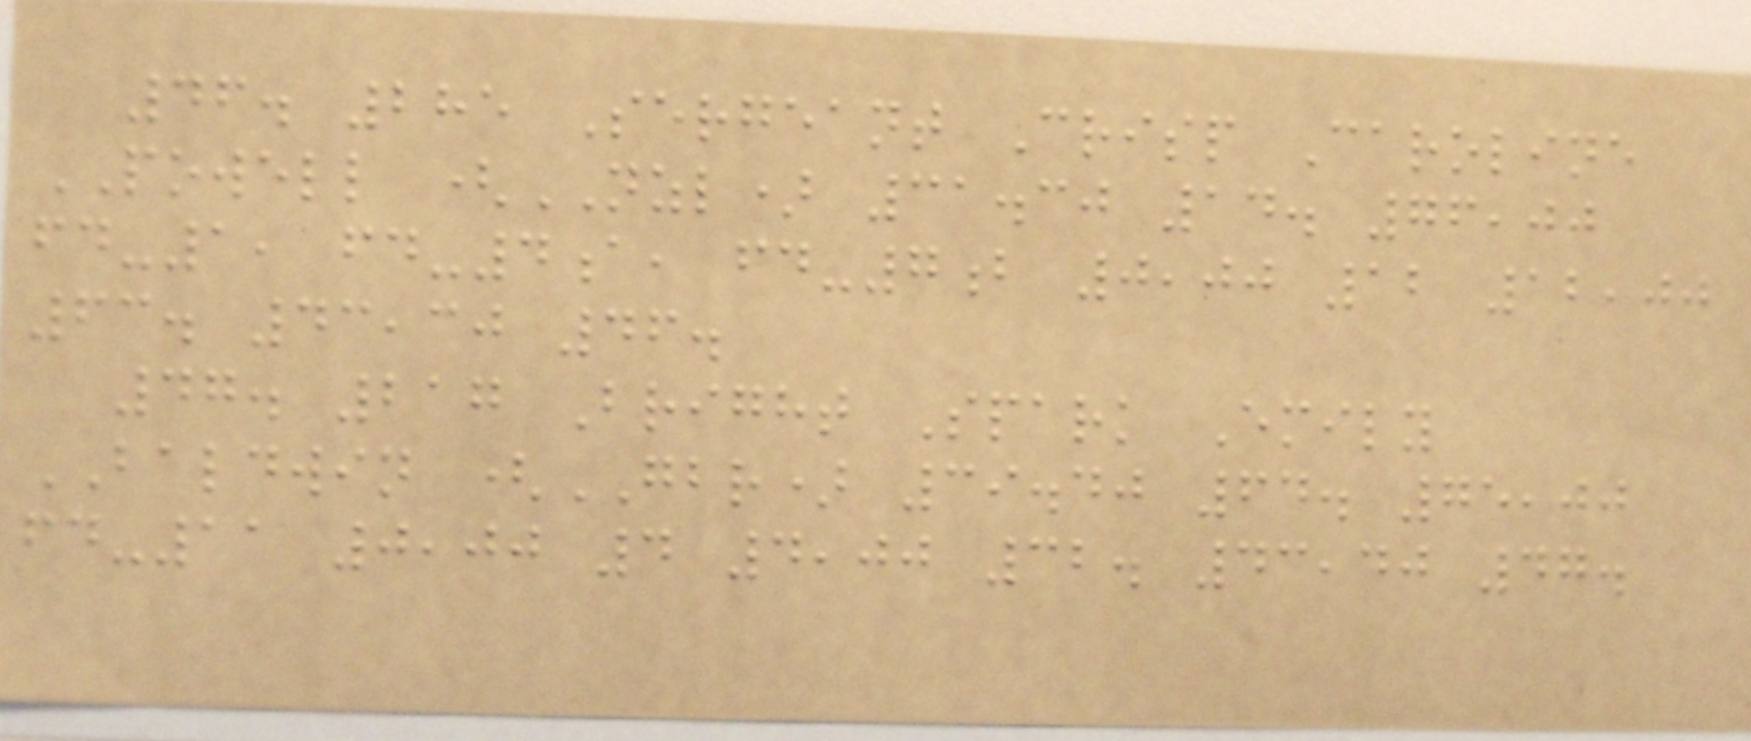46. 285 Sergeant Crisp Caroline
POWELL (NZL) 31.30 14. 76,00
fd-1, fd-4a, fd-7b 0,00 12 12,00
63. 43,30 46.
47. 217 Bright Spark Emily
BALDWIN (GBR) 39.40 64. 75,00
fd-11 0,00 4 4,00 32. 43,40 47.
